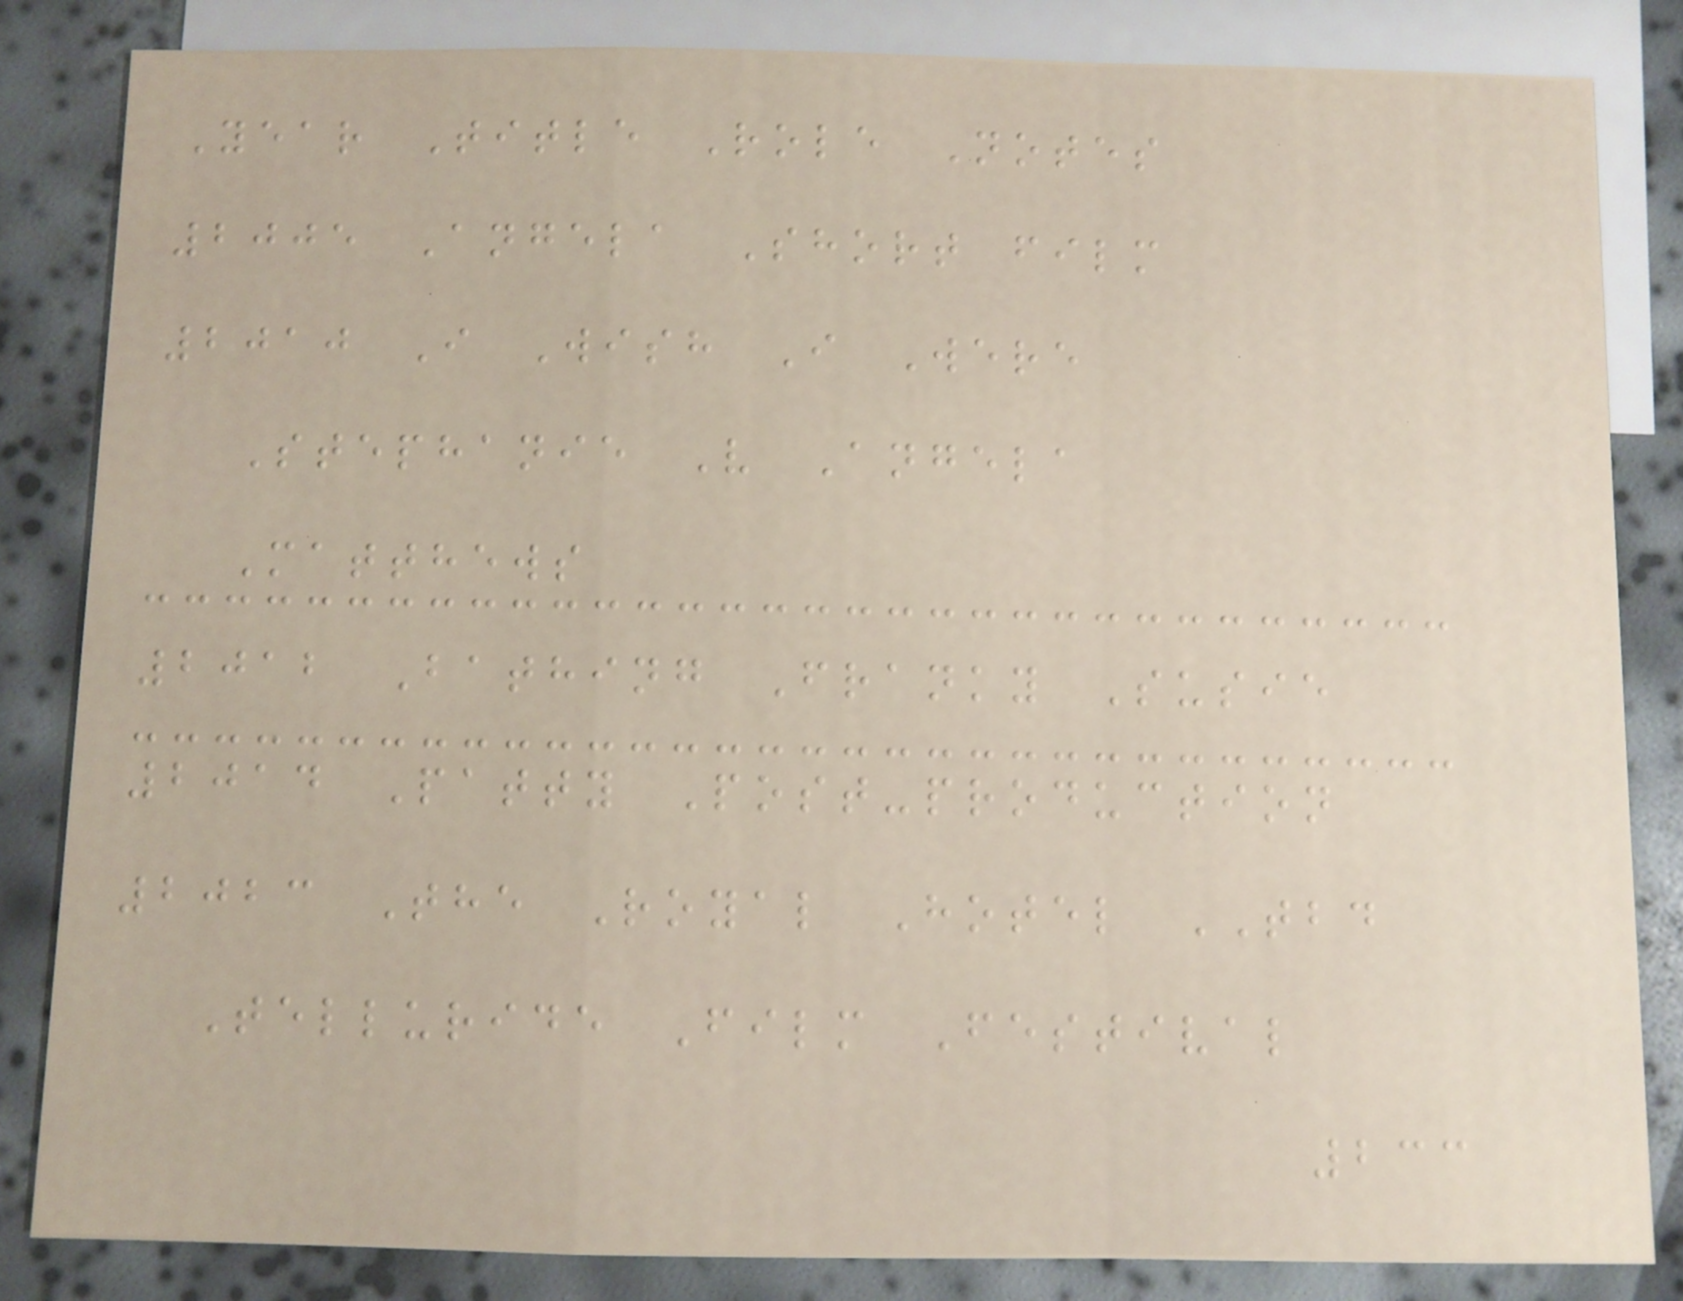Year Title Role Notes
2005 Angela Short film
2010 I Wish I Were
Stephanie V Angela
Matthews
2012 Bathing Franky Susie
2014 Patty Post-production
2023 The Royal Hotel TBD
Telluride Film Festival
233
